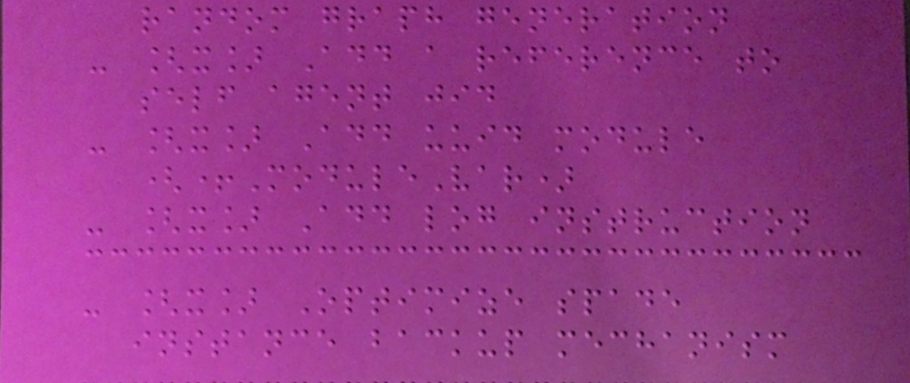random graph generation
- [x] Add a reference to
self agent jid
- [x] Add uuid module
(+ModuleVar)
- [x] Add log instruction
- [x] Optimize spade
instance backup mechanism
